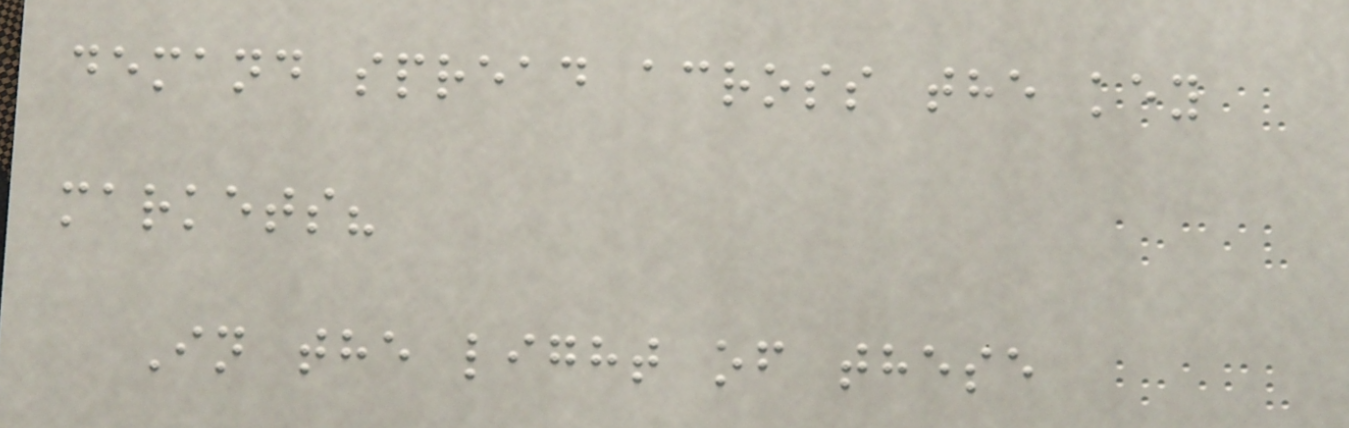demand spread across the key
markets?
In the light of these
